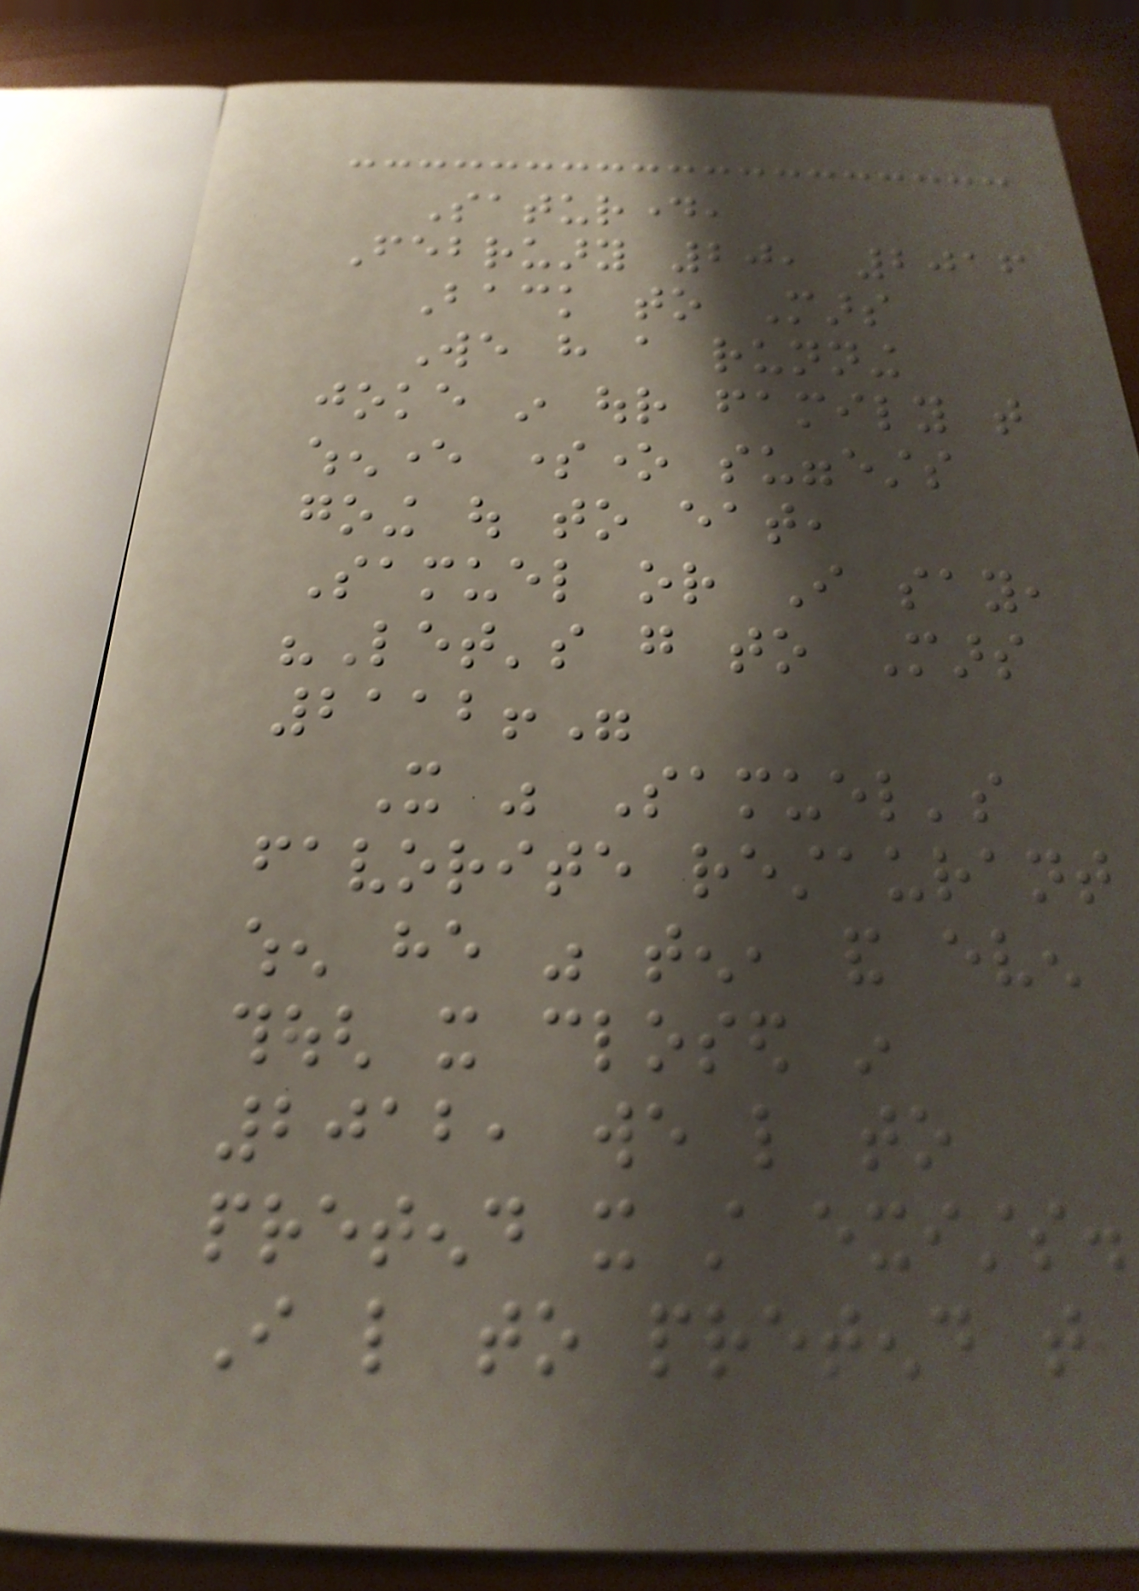Saturday,
February 20, 2016
Back to Mars
We have a running
joke in our family that
whenever someone suggests
going out to eat,
Samuel or I say,
"Let's go to Mars
2112!"
It was Samuel's
favorite restaurant
when he was ten, and even
though it closed in
2012, we like to
pretend it still exists.
I like to pretend that
